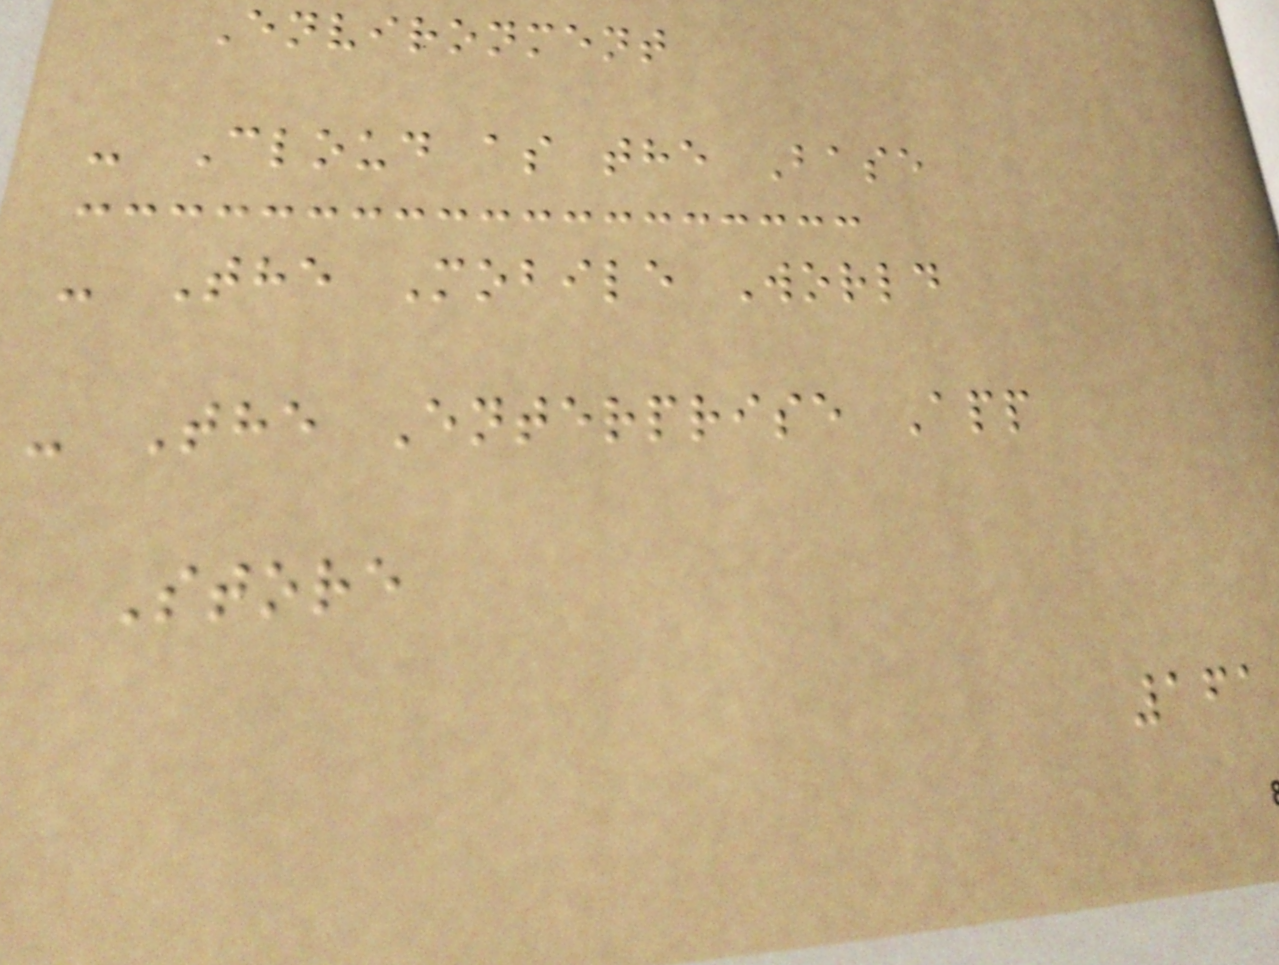Environment
- Cloud as the Base
- The Mobile World
- The Enterprise App
Store
161
